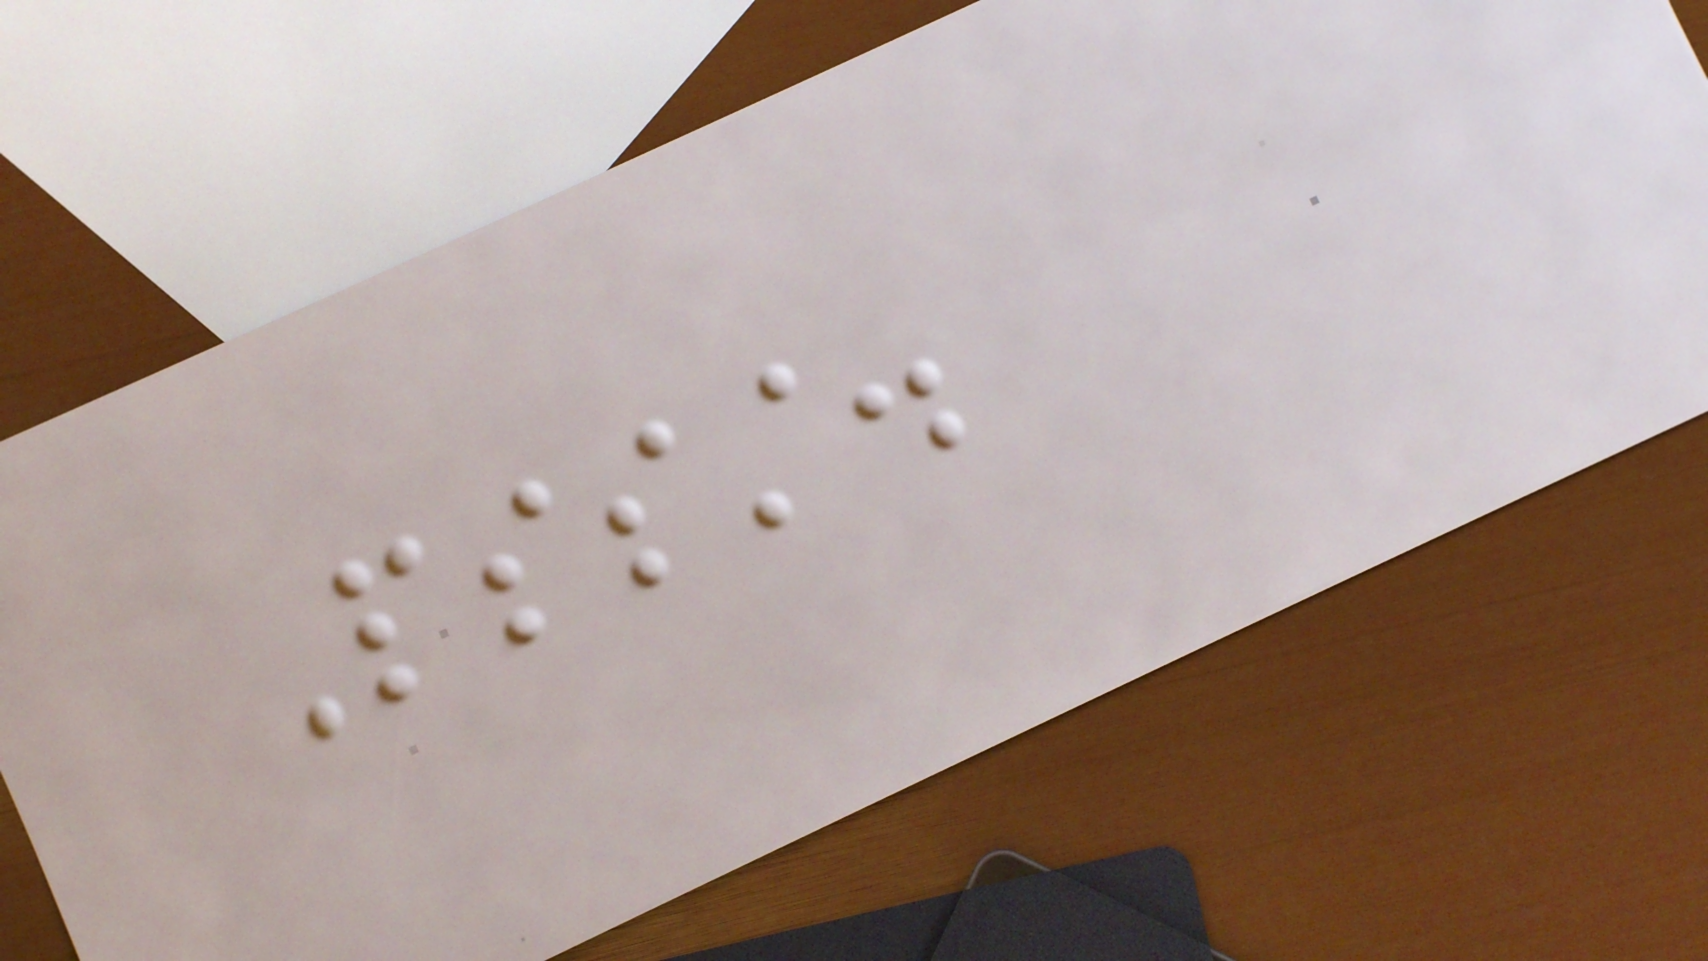Pssst.
